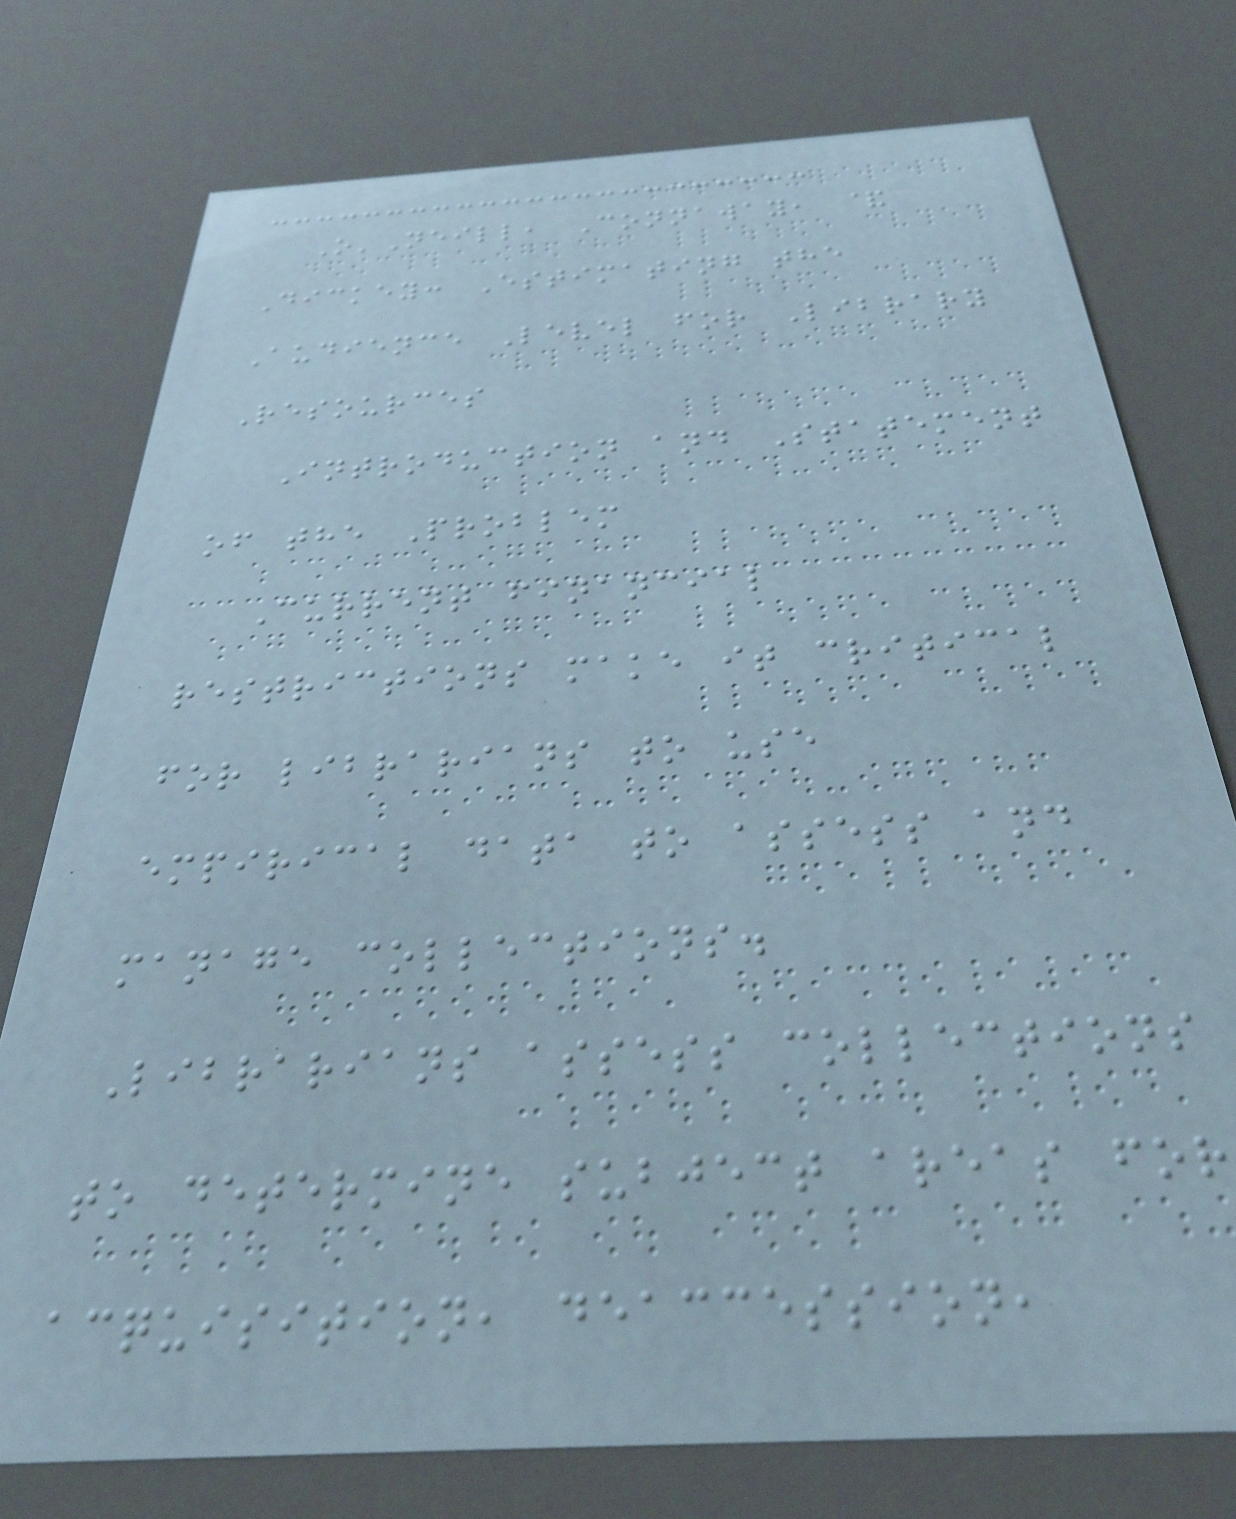O'Neill, Connaway, &
Dickey: Estimating the
Audience Level for Library
Resources
Introduction and Statement
of the Problem
Current financial
restrictions make it critical
for librarians to use
empirical data to assess and
manage collections.
Librarians assess collections
to determine subject areas for
acquisition, deaccession,
